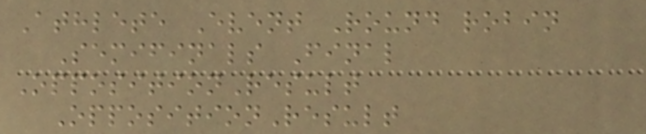Athlete Event Round robin
Semifinals Final
OppositionResult
OppositionResult
